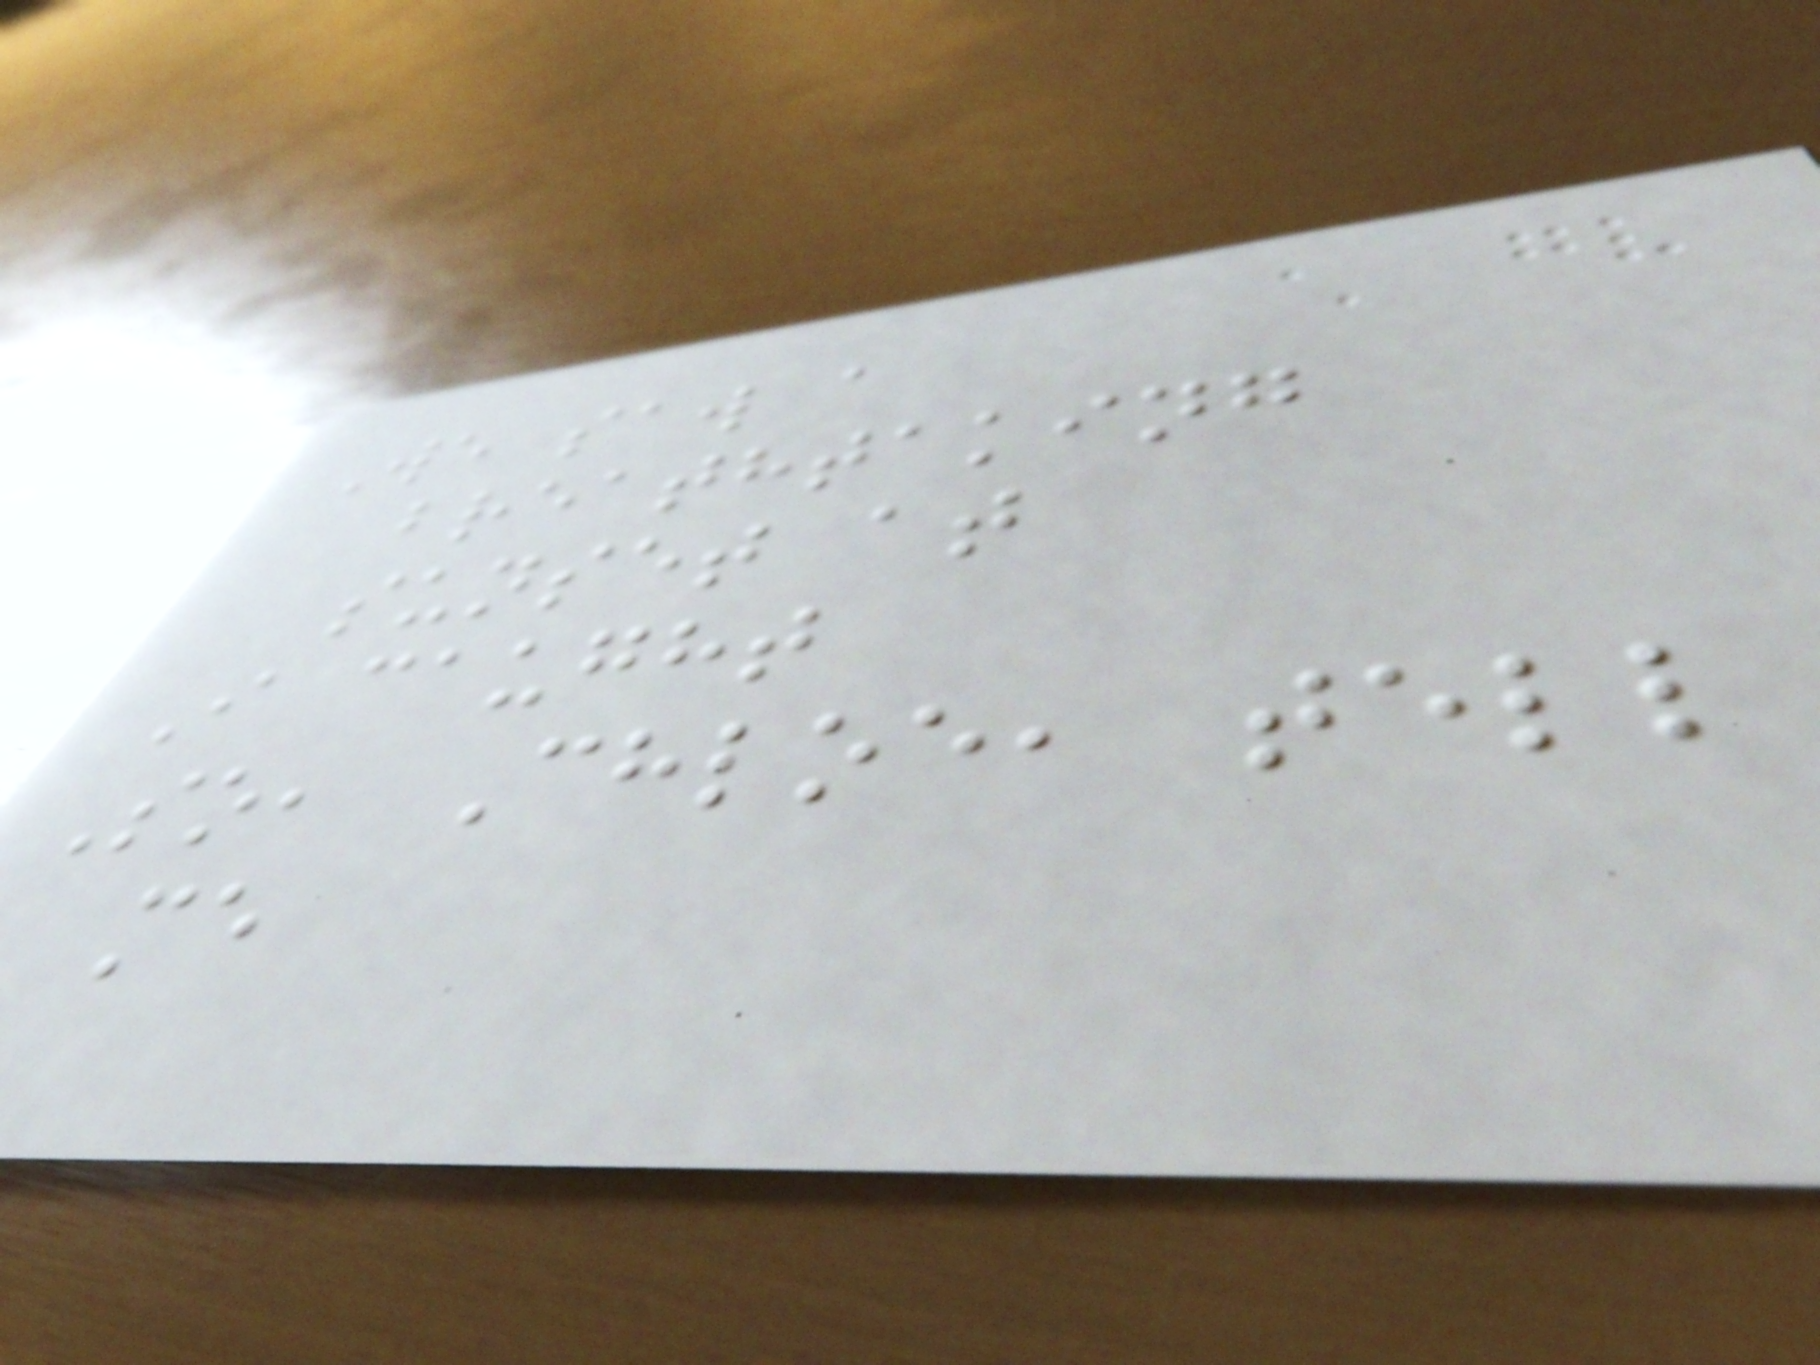We saw a
breathtaking
sunset at
I caught
So, Chloe, tell
me
